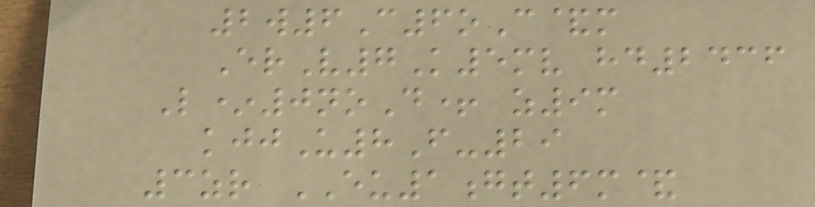2w6C6oC&m
ErV7K5mv hd2436
L*0noD+ z9m
kjjU8F-29
3zr EU1gt6m&
